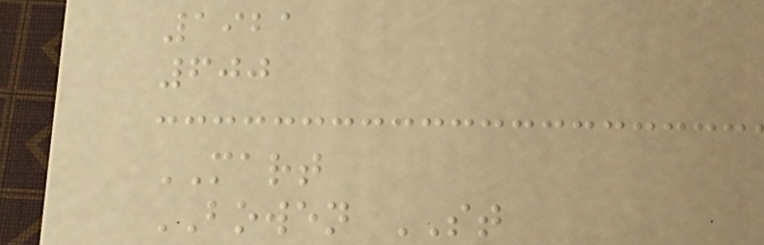1921
600
MART
BOWEN ST
